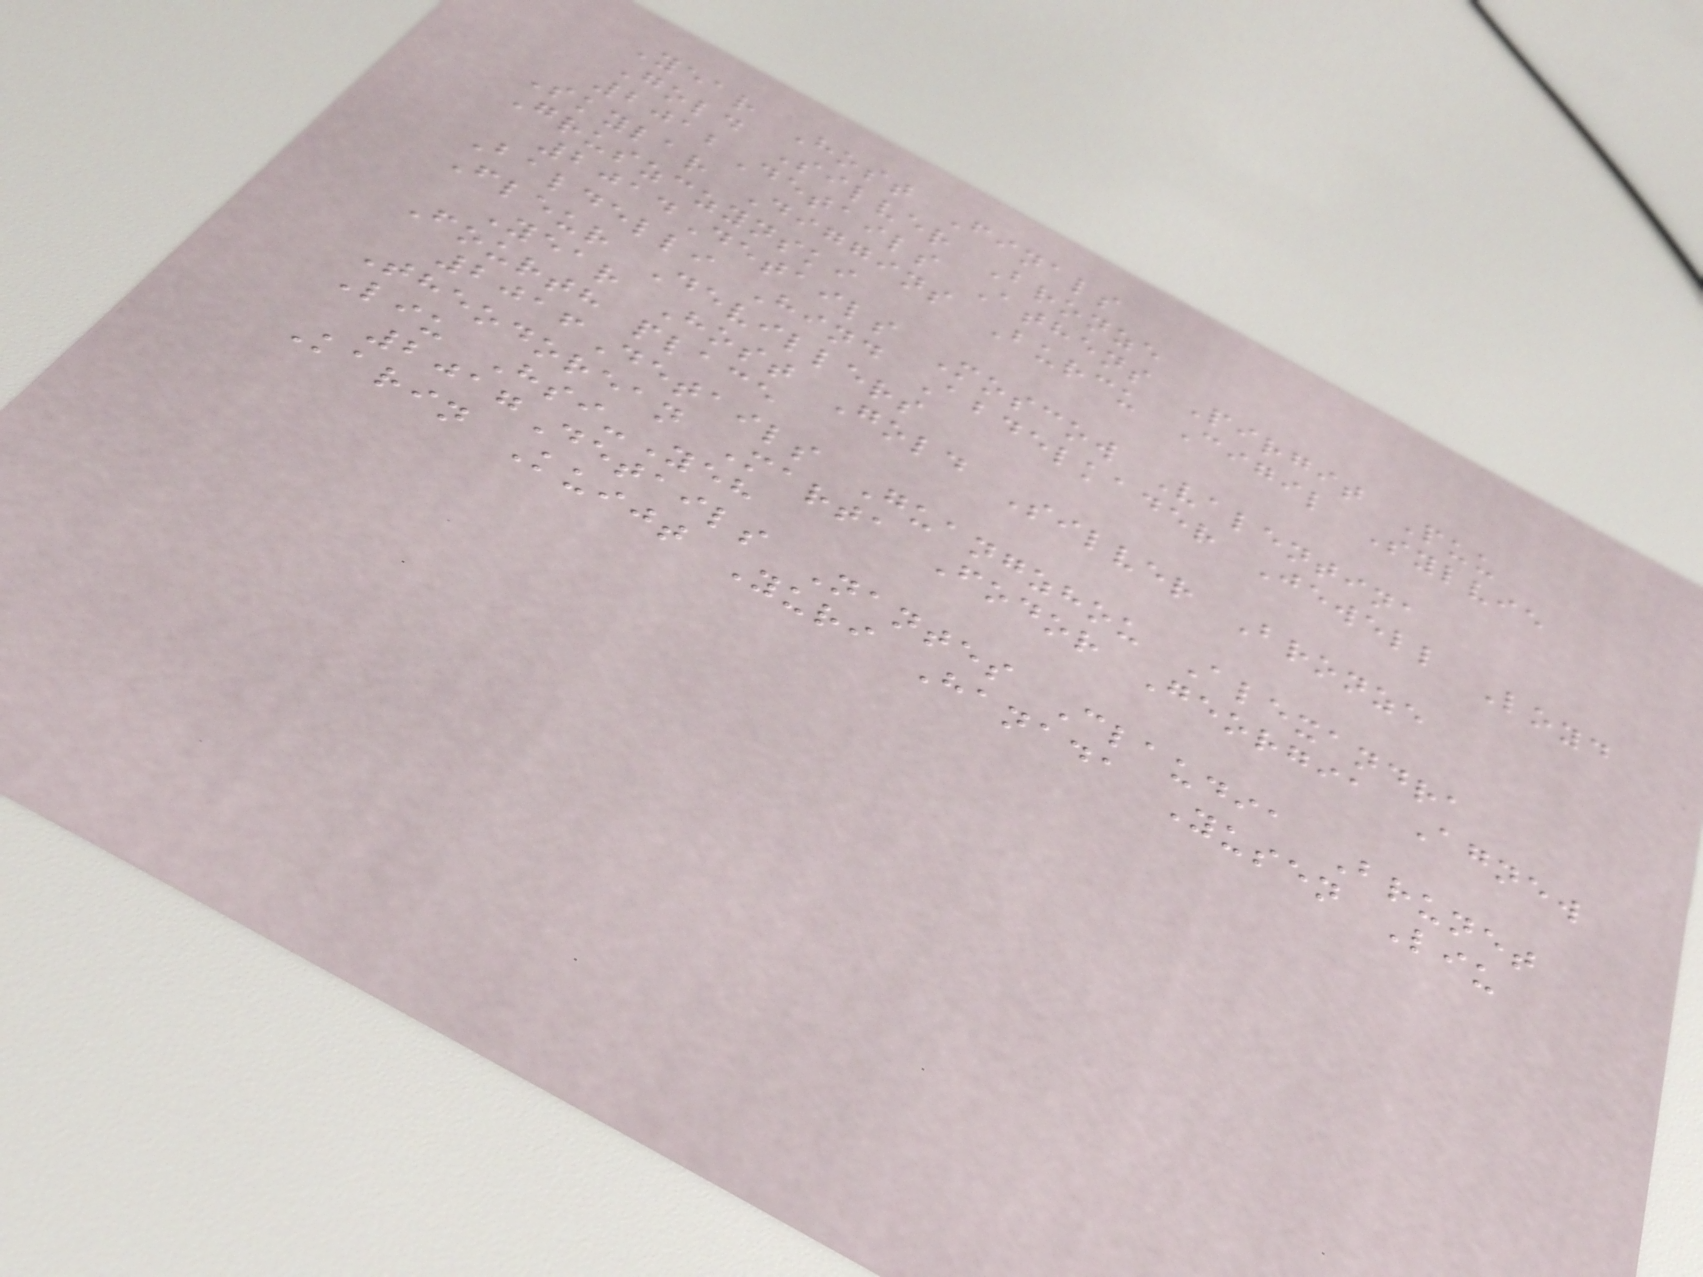Year Host Finals
Gold Silver Bronze
2012Details Athens Pirgit Puu
Skylar Diggins Burcu Cigil Sylvie
Gruszczynski
2014Details Moscow Valentina
Baldelli Hind Abdelkader Jewell Loyd
Fleur Devillers
Year Host Gold Silver Bronze
Fourth place
2016Details Guangzhou Alexandra
Theodorean Marta Fodor Georgia Agnew
Liu Hsi-Yeh
2017Details Nantes Claudia Brunet
Karin Kuijt Yuri Hanada Yusen Liu
